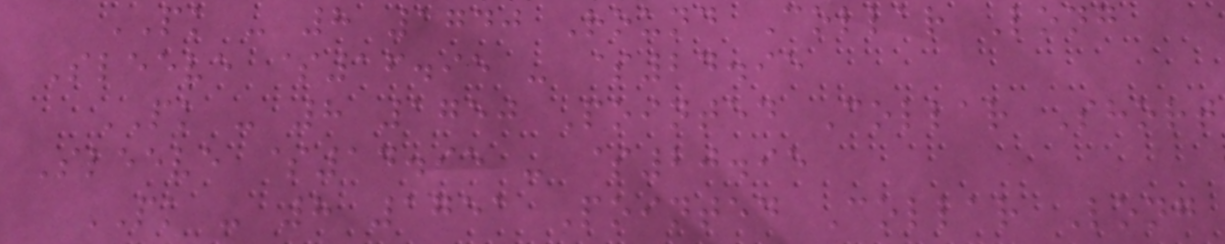PK - 8 1740 Round Collar Long
Sleeve $16.95 - $24.95
PK - 8 1750 Pointed Collar Short
Sleeve $14.95 - $20.95
PK - 8 1751 Pointed Collar Long
